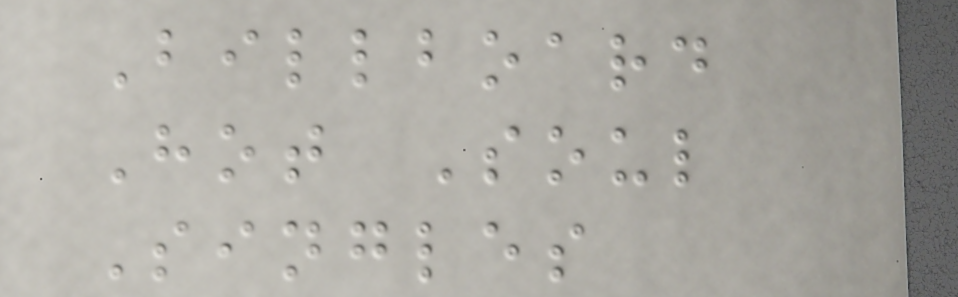Billboard
Hot Soul
Singles
